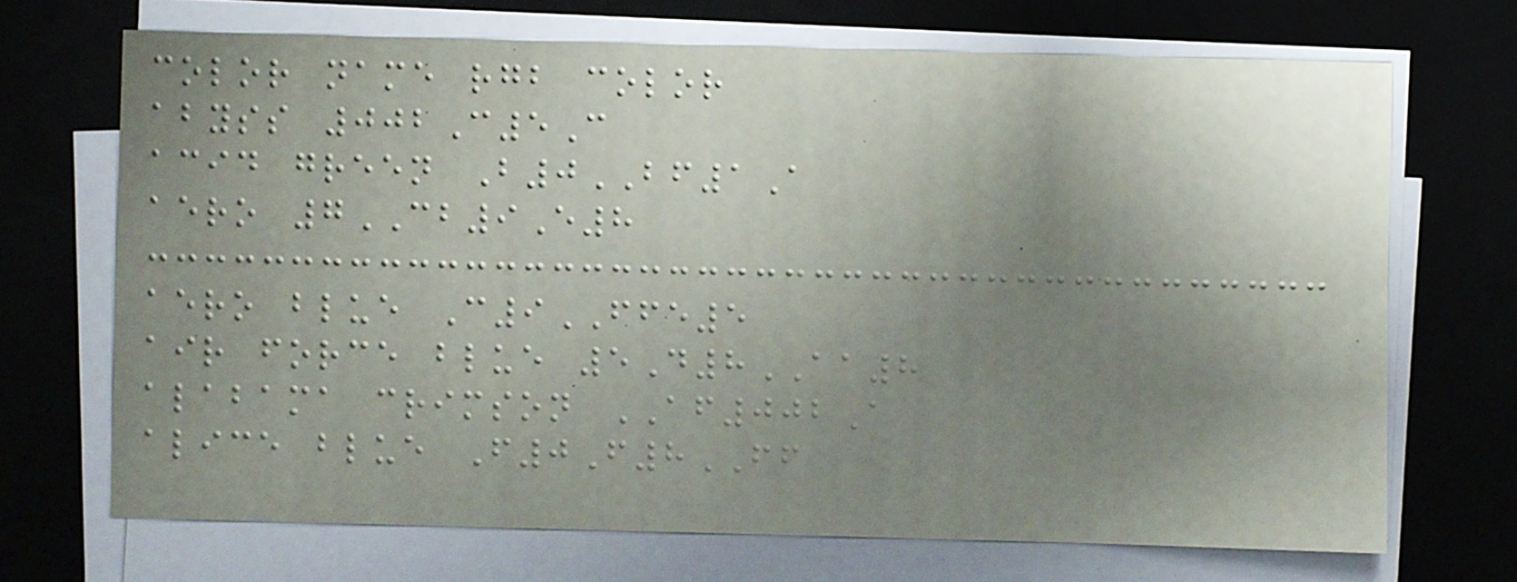color name rgb color
abyss 002C5C
acid green B0BF1A
aero 7CB9E8
aero blue C9FFE5
air force blue 5D8AA8
alabama crimson AF002A
alice blue F0F8FF
